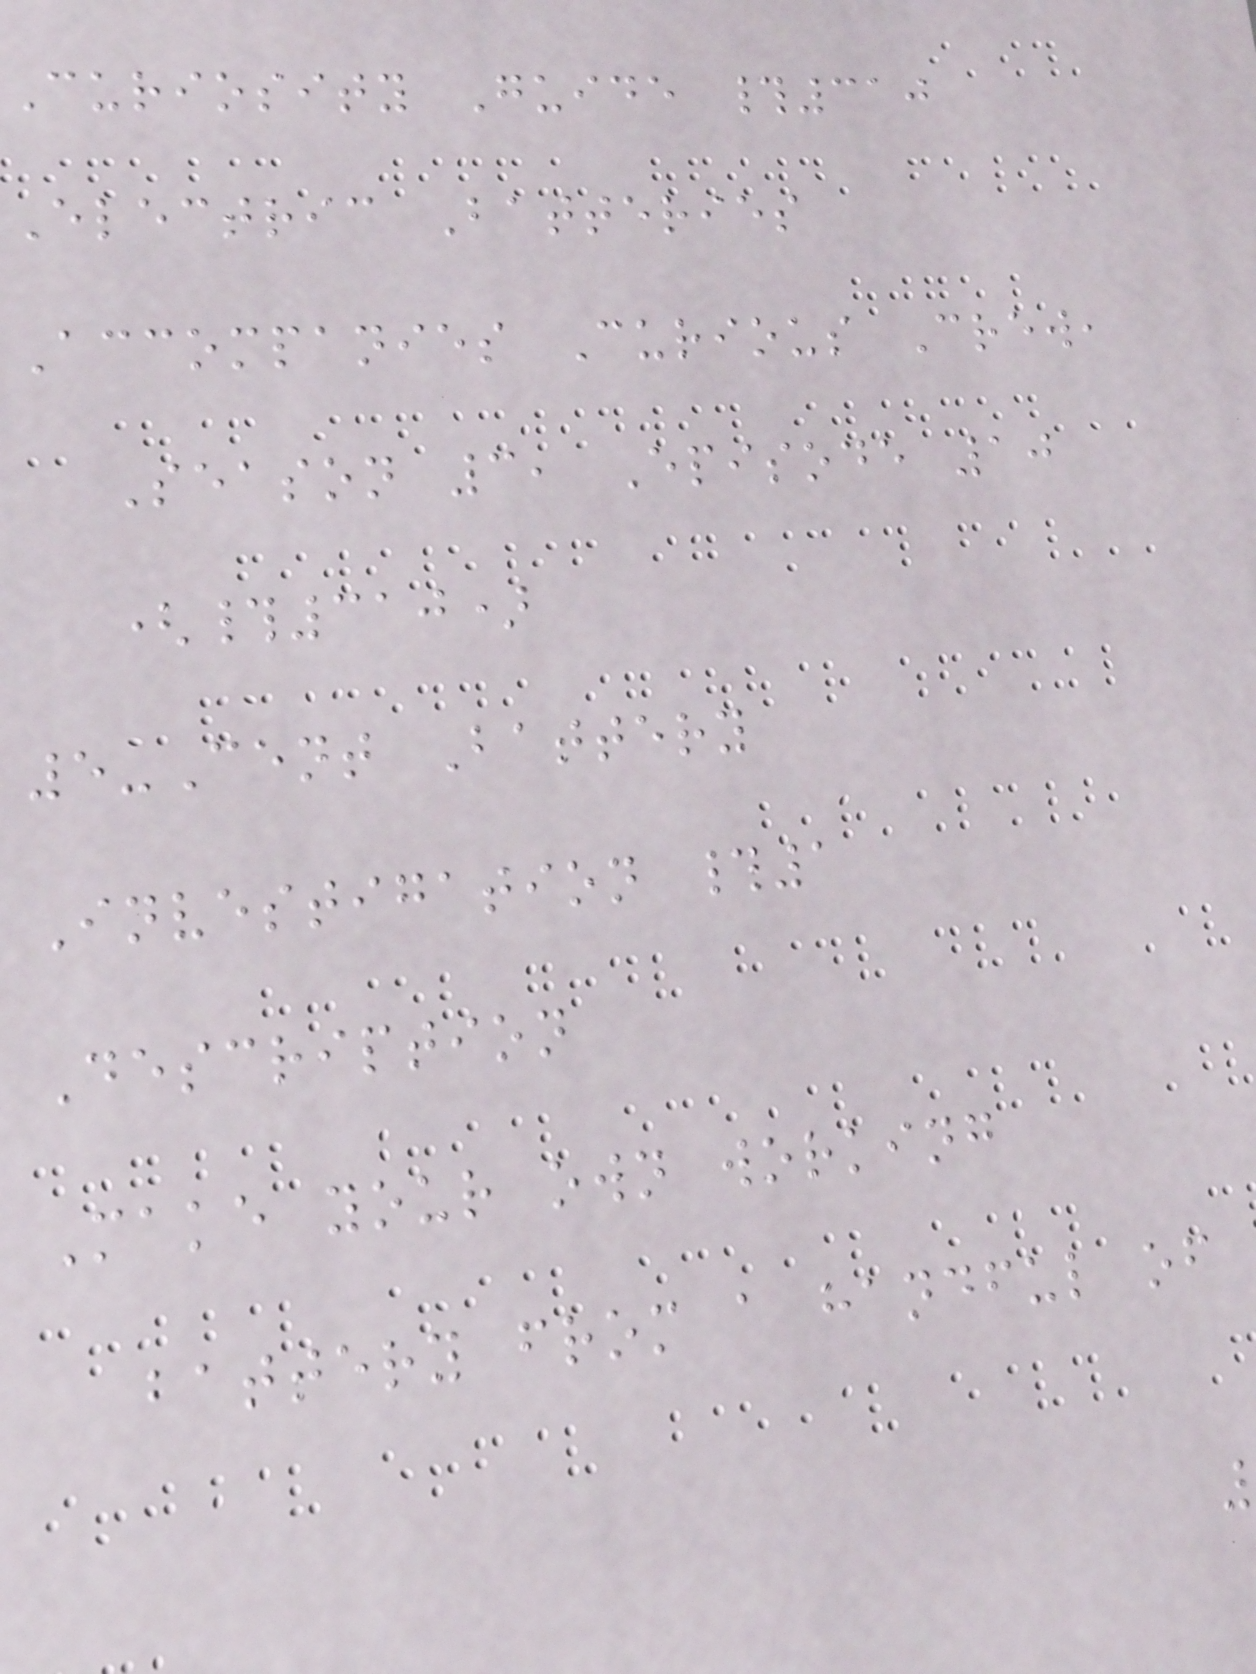Curiosity Guide #310
Electric Batteries
Accompanies Curious Crew,
Season 3, Episode 10
(#310)
5-Cent Battery
Investigation #1
Description
Make your own working
battery from a handful of
